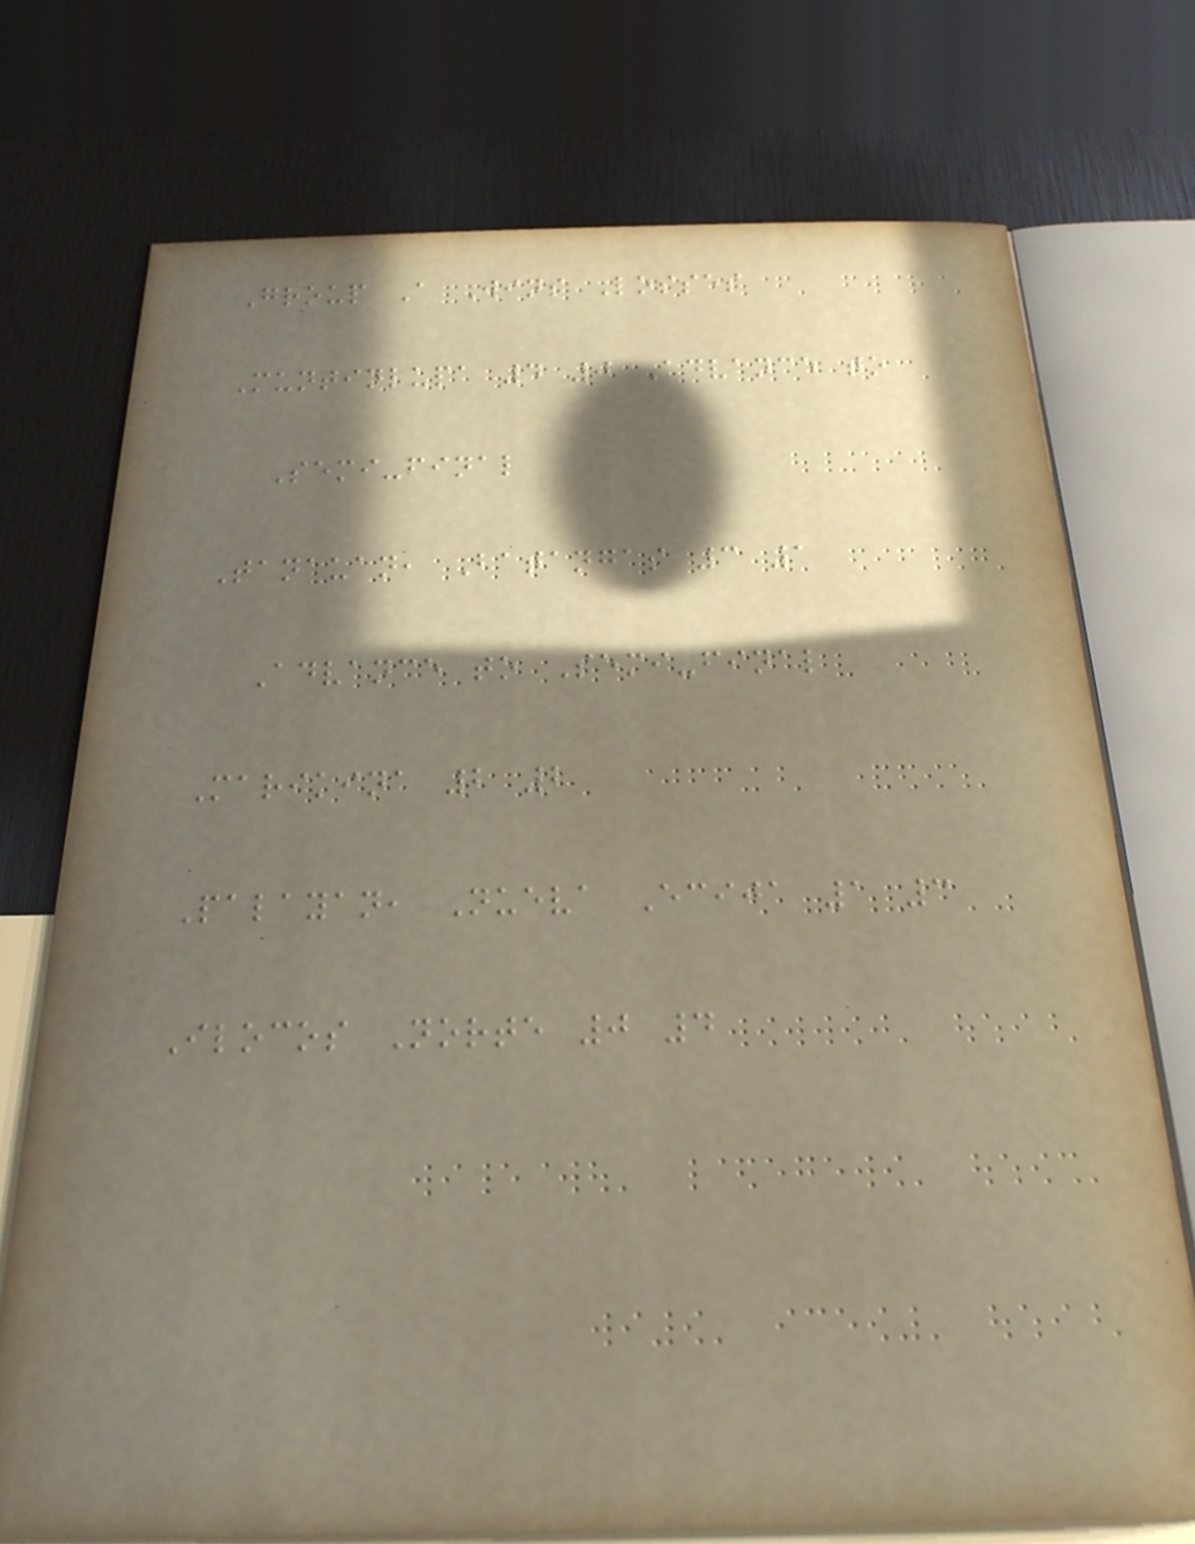Group A Wins Losses
Muntinlupa 4 0 Advance to
Semi-final
Tanauan, Batangas 3 1
Advance to Semi-final
Marikina 2 2
Palayan, Nueva Ecija 1 3
Ilocos Norte 0 4
